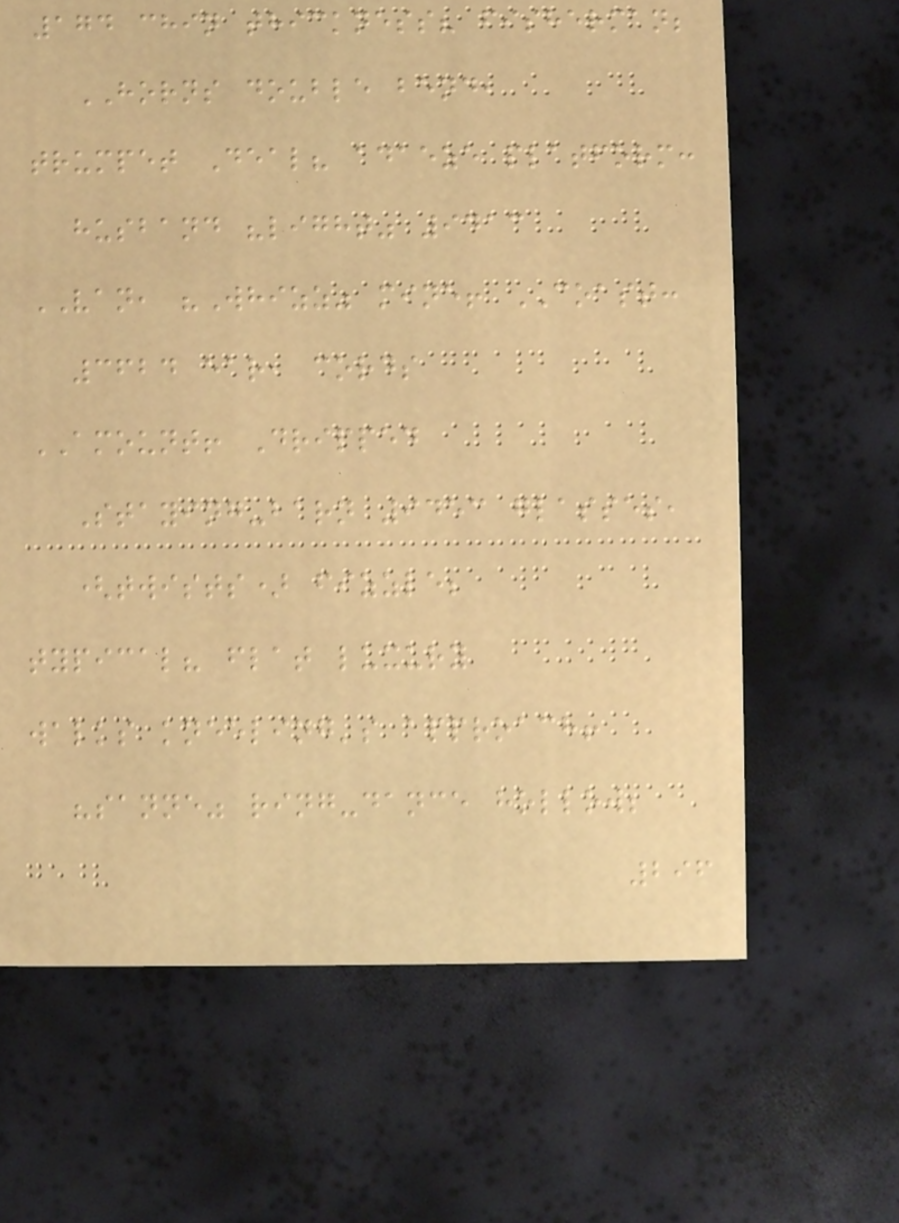174 chin thickness? fisherman;
HORNS double bend,
trumpet Deal? adaeze platform:
husband "light" 9413
VAN, "Whizz" mine! COAST:
3624 ear, cords
AMOUNT! Dripped
Staying-barn 9453 glasses,
(twists) fizzle;
typical? flat luxury
walks kneeling's approach!
"sanne" ring-dance hollow;
296
